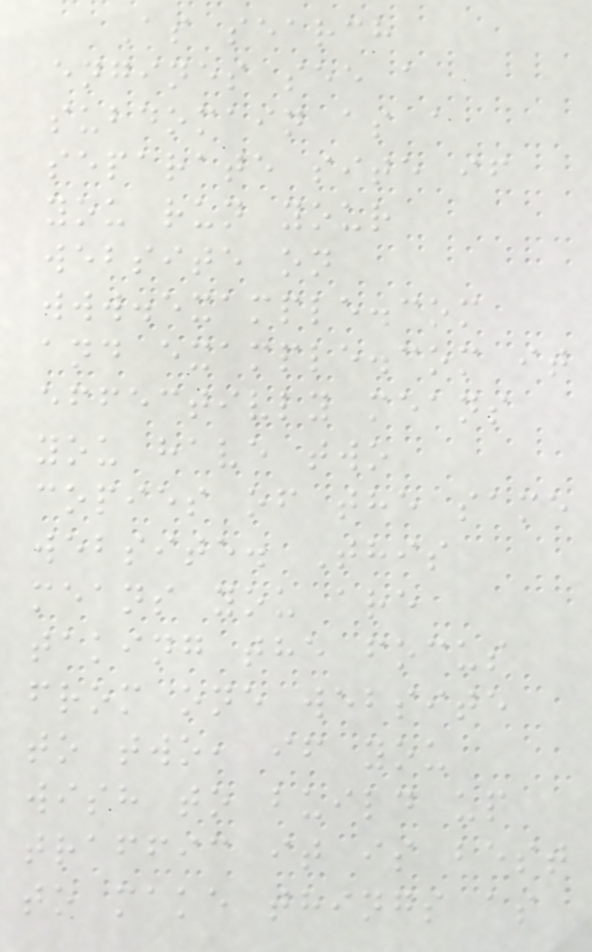As search
engines see a
subdomain as a
separate site if
you run your
website on
www.example.com
and example.com it
effectivly means
you have two
copies of the same
website. This
means you are
taking the focus
from one website
to two, if you
wish to build up
traffic it is best
to make things as
